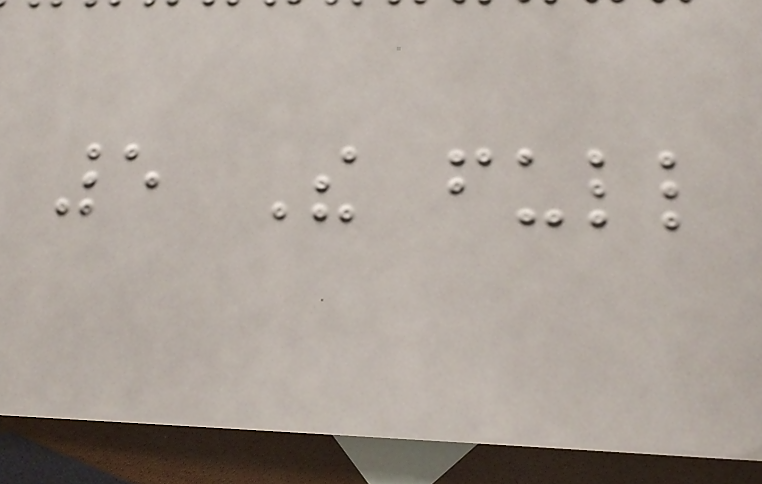5 The full
